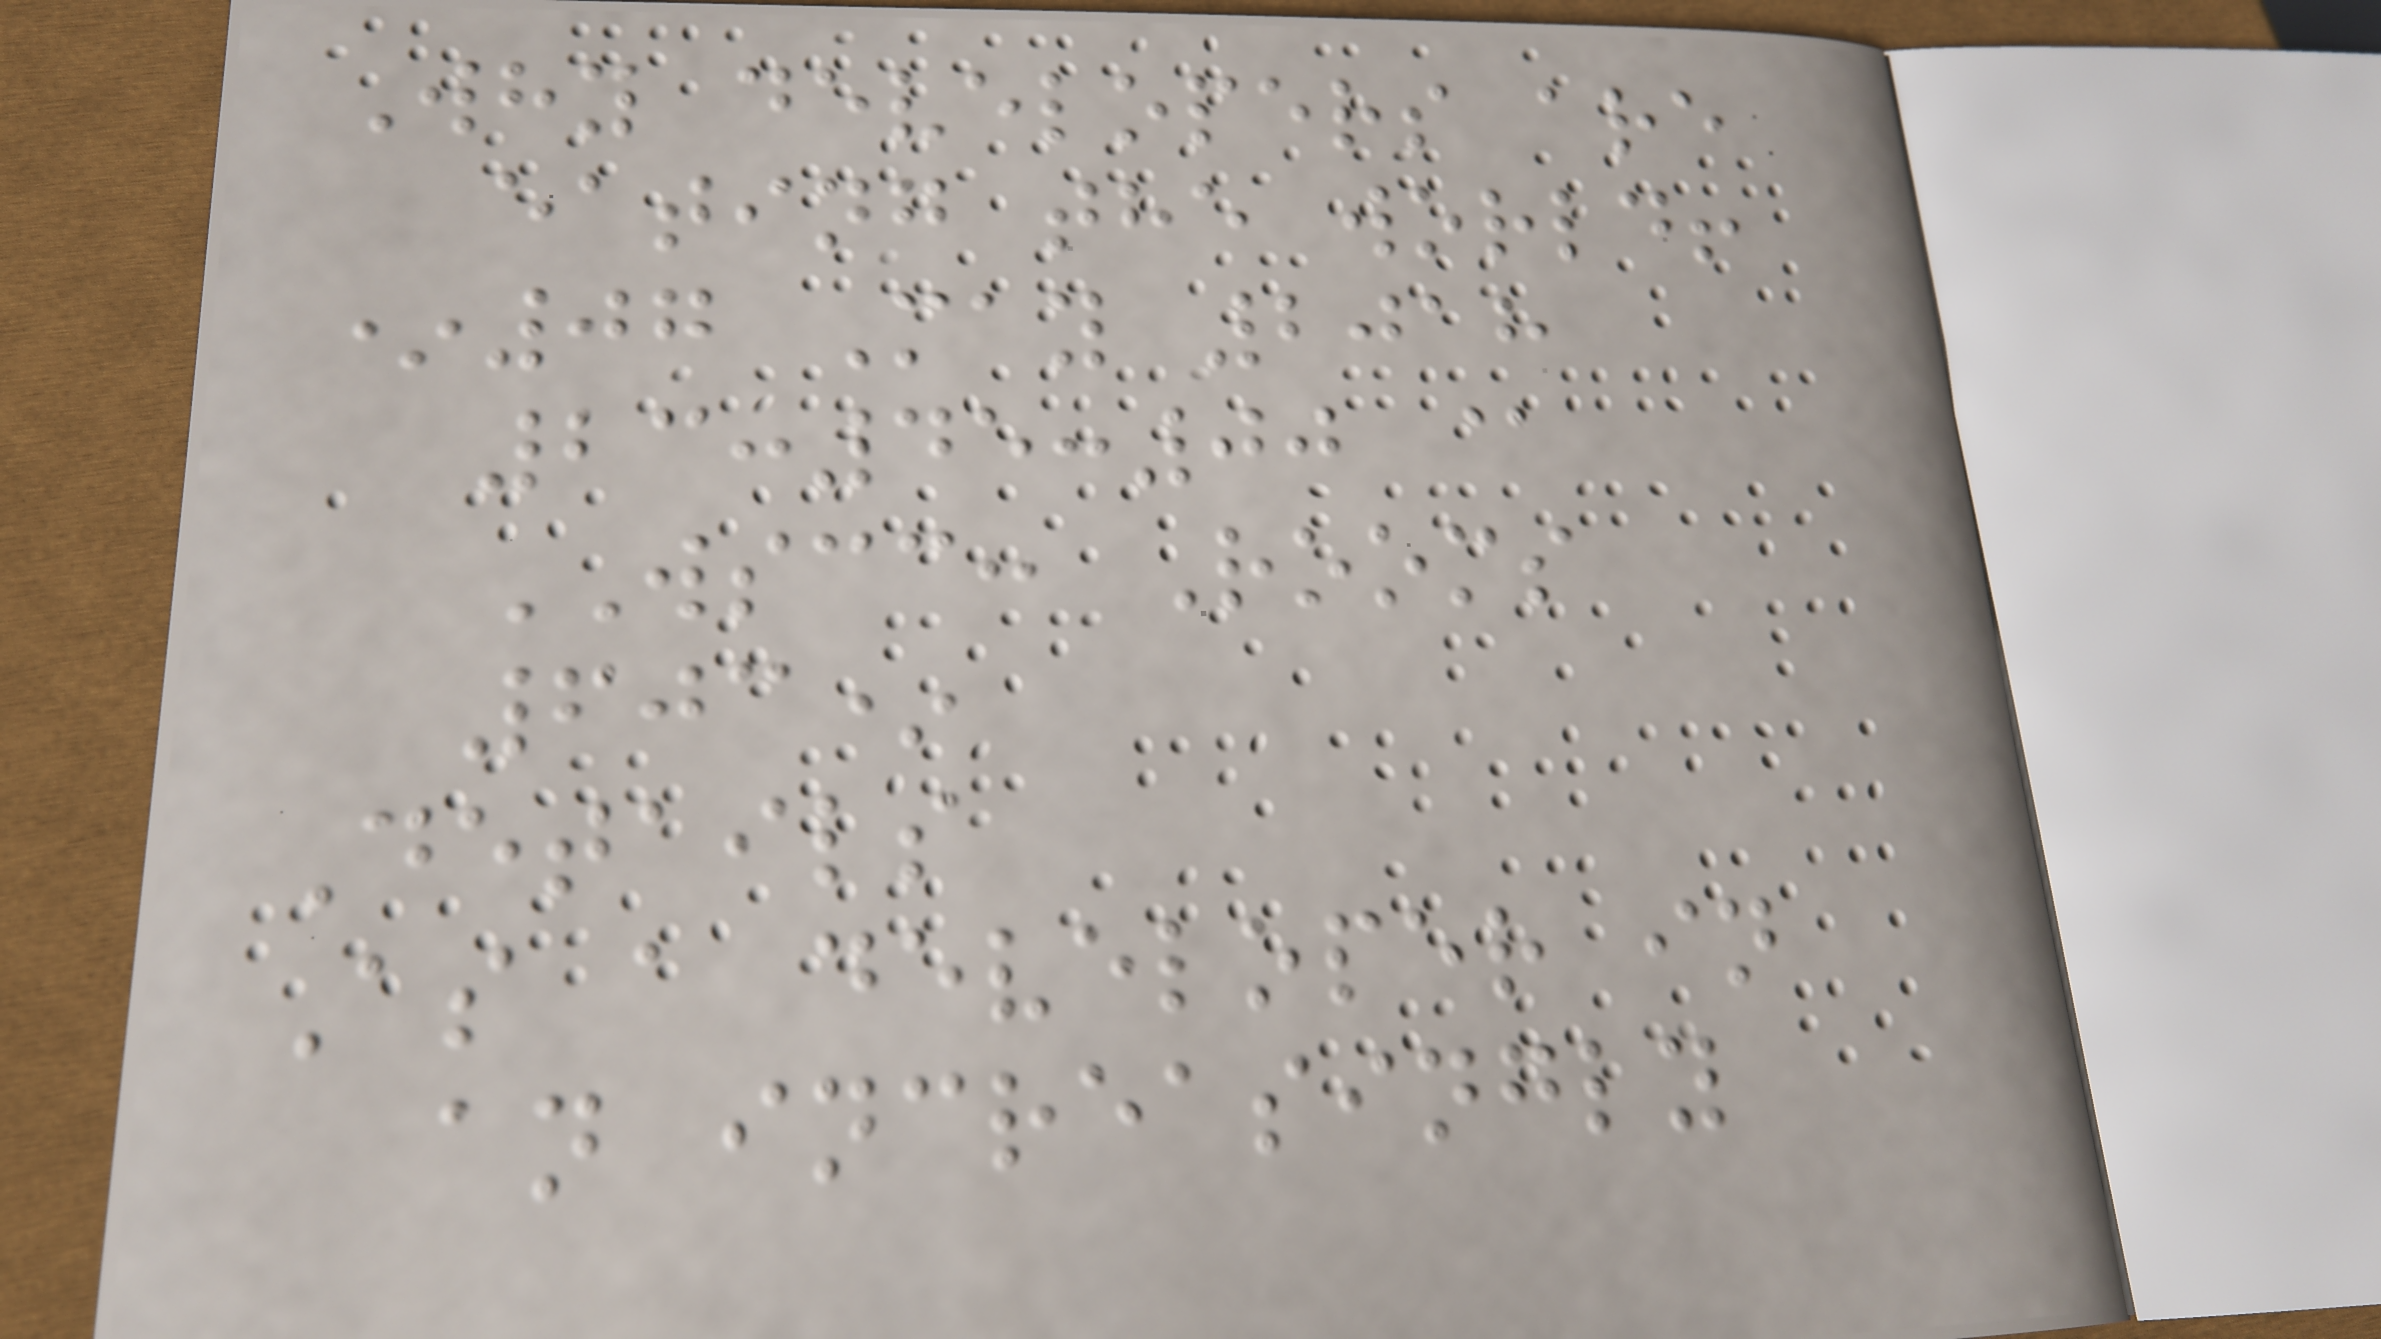Why developers are
eating the world!
*07 May 2018
23:45:00 @
WSCC: Rooms
603*
Details
As a developer in
an increasingly
